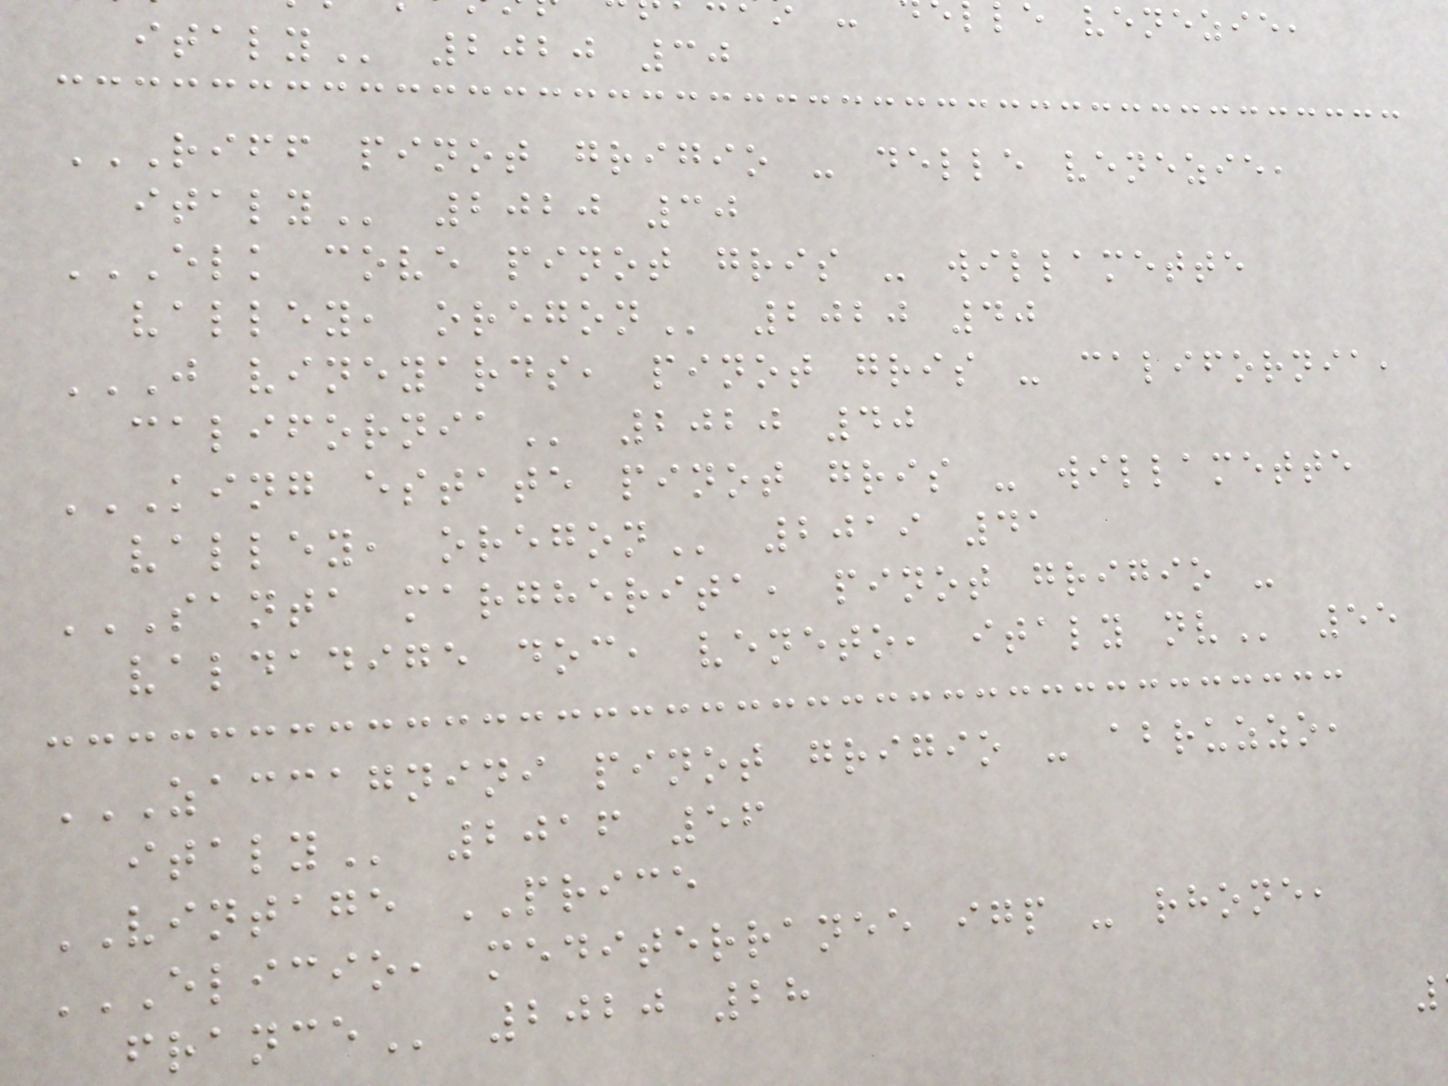le venezie,
2020 30
RIFF PINOT GRIGIO - DELLE VENEZIE,
2020 30
ELK COVE PINOT GRIS - WILLAMETTE
valley,
J VINEYARDS, PINOT GRIS - CALIFORNIA,
2020 40
KING ESTATE PINOT GRIS - WILLAMETTE
valley,
SANTA MARGHERITA, PINOT GRIGIO -
valdadige doc, veneto, italy
ZACCAGNINI PINOT GRIGIO - ABRUZZO,
2016 56
VINTAGE PRICE
ELICIO, MEDITERRANEE IGP - RHONE,
2020 28
